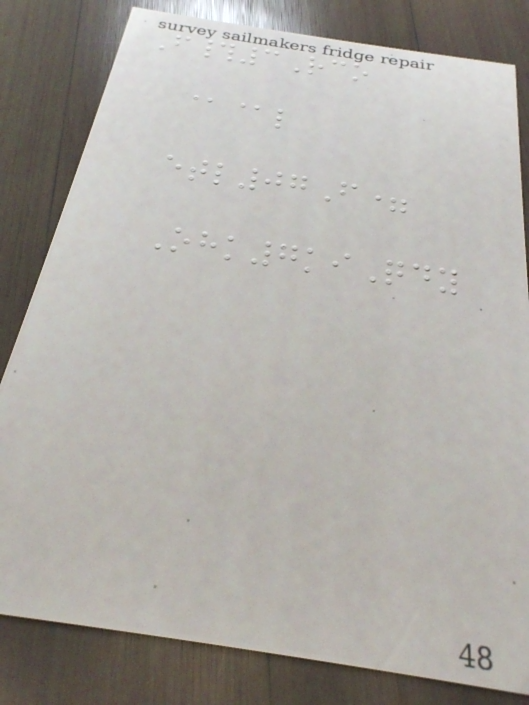F#3Rco
@@l
etl07F=
Ohk7kiQdy
